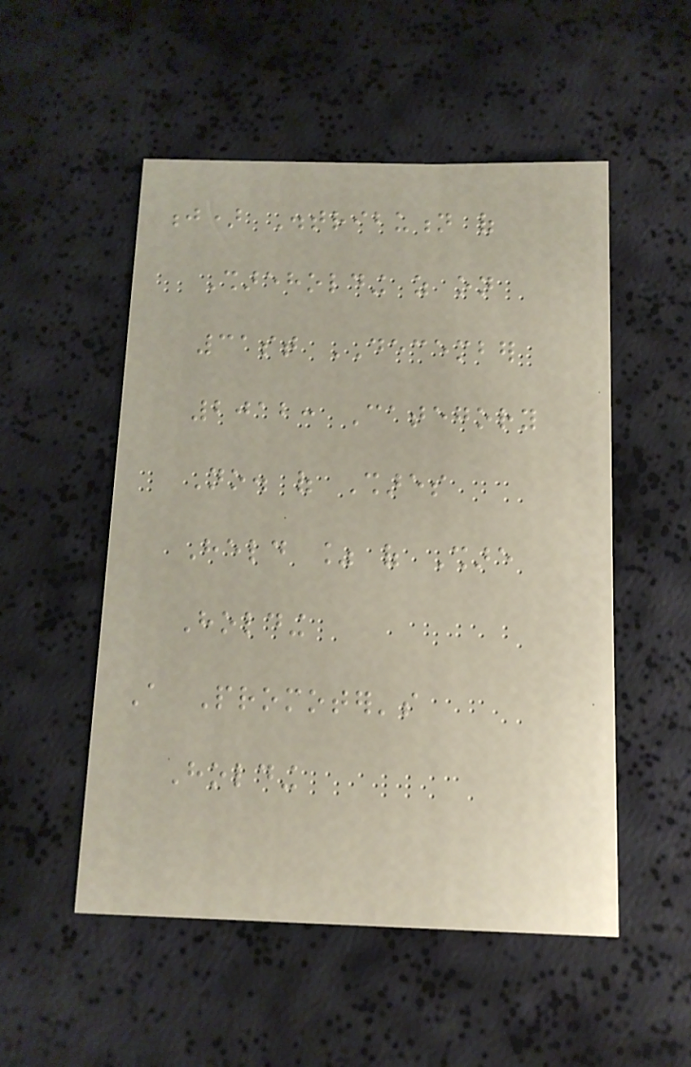j) Distribution of
Shareholding as on
31st DECEMBER
2012: Category
No. of Shares
Held % of Share
Holding
A Promoter's
Holding
